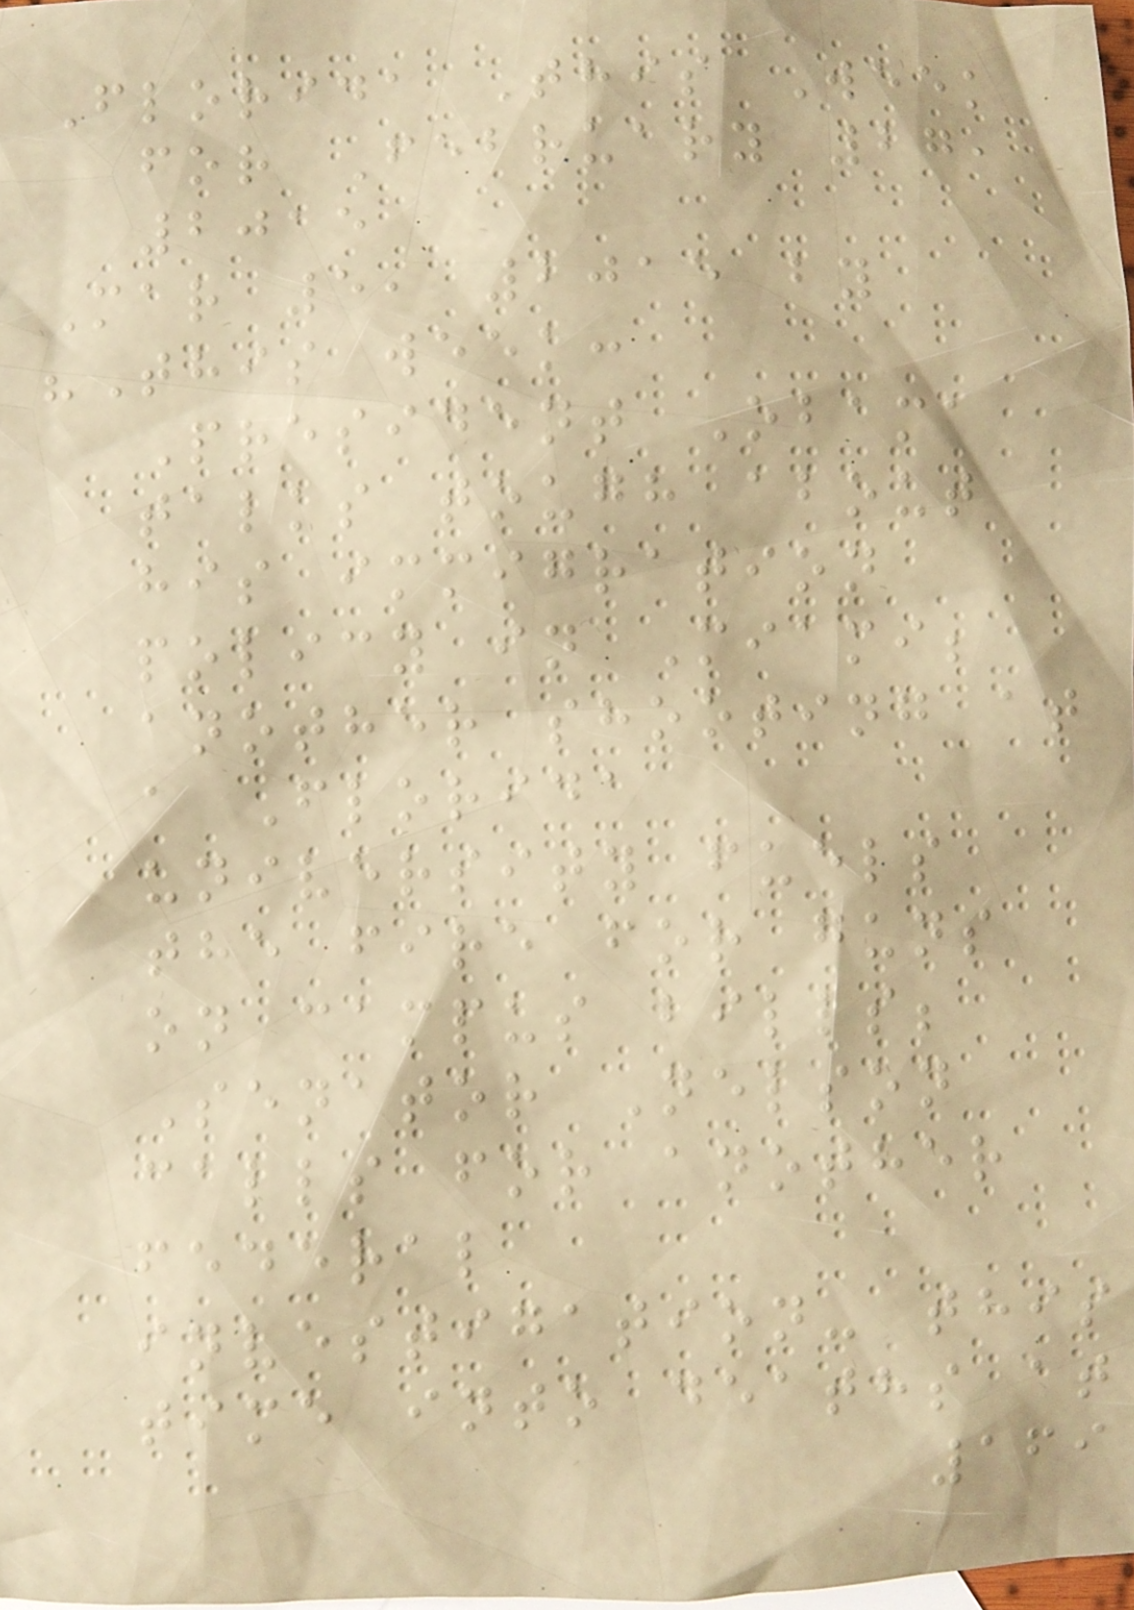Florida This Week
for February 27,
2015
Mar 5, 2015 by
"This week:
President Obama
talks tough about
his immigration
policy in Miami;
another shooting at
a Florida
university fuels
the fire for guns
on campus bills;
Senator Nelson
calls for another
federal
investigation- this
time into deaths at
169
